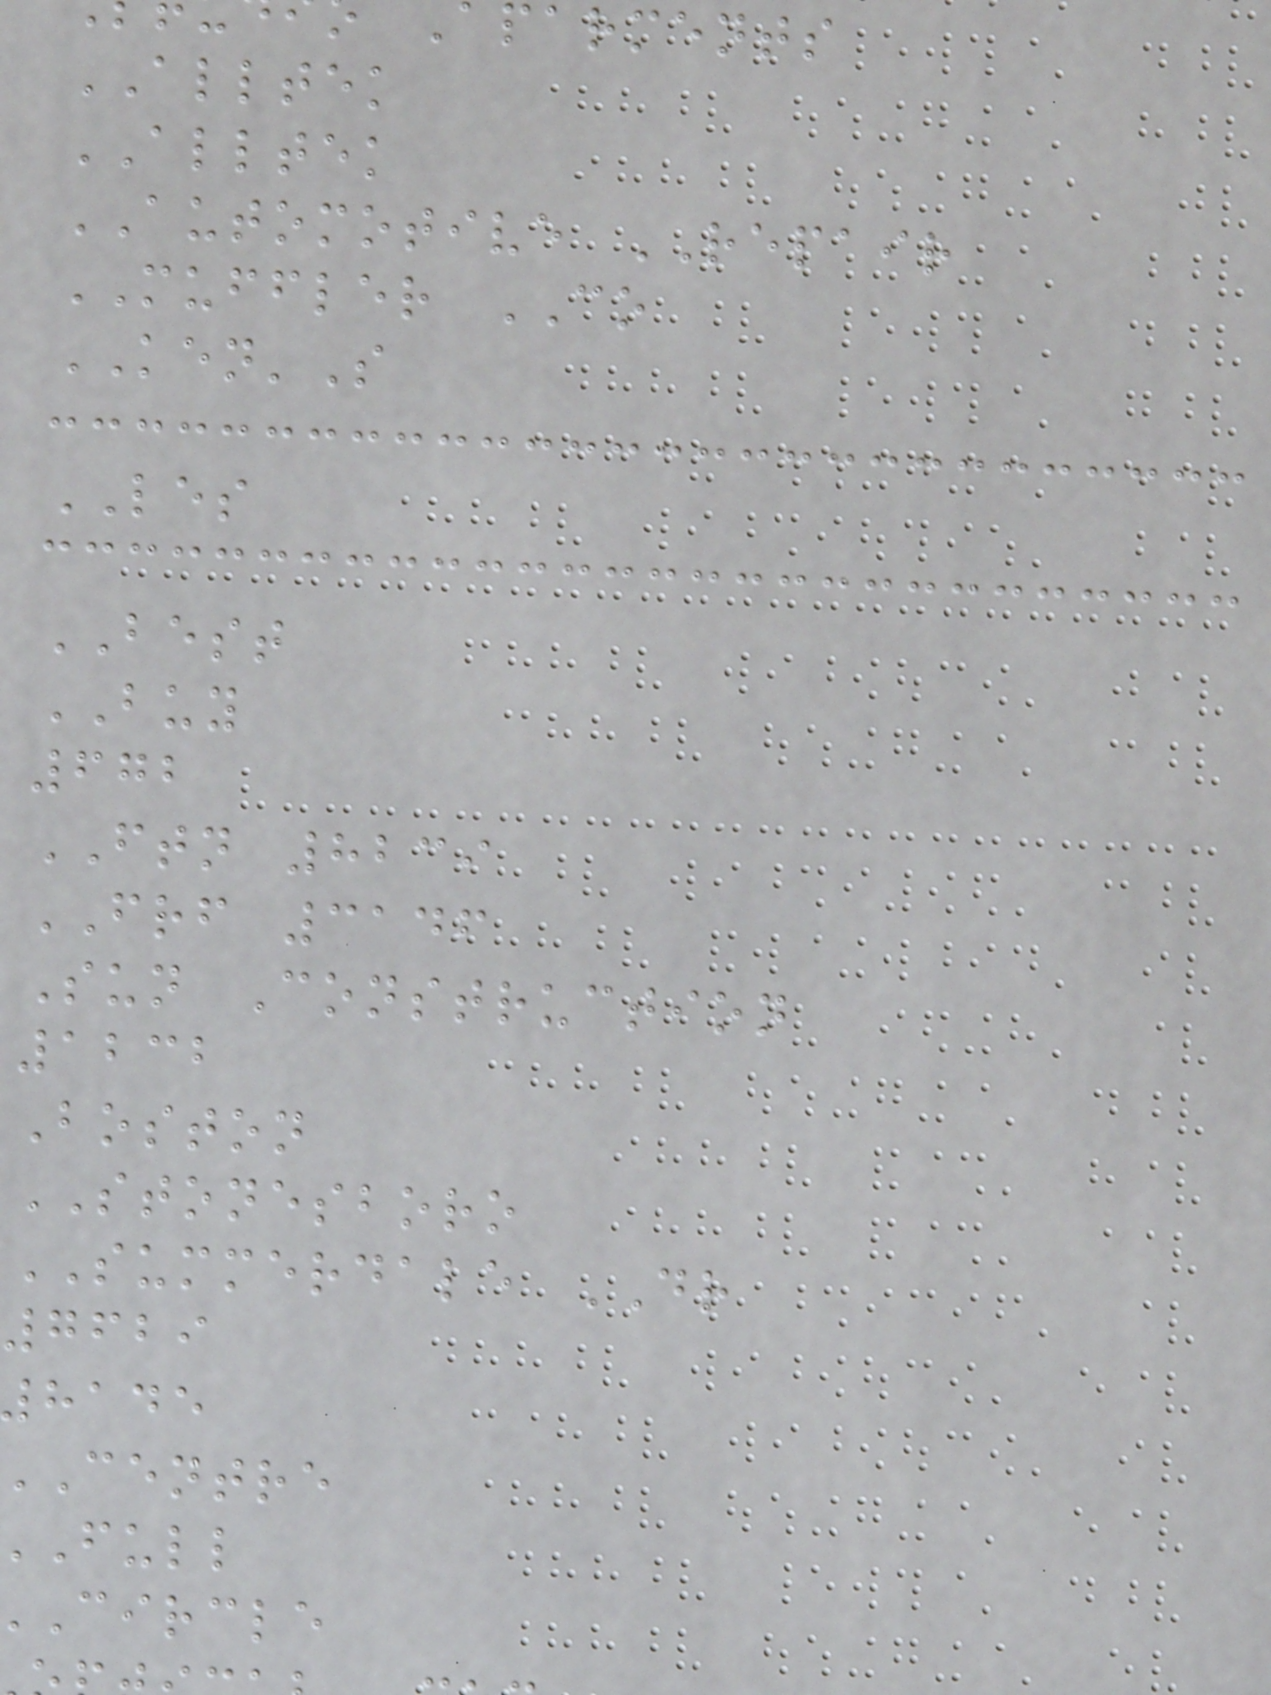parments
ALLTEK
ALLTEK
AUTOMOTIVE REPAIR
MUFFLER CO
KEN'S
LES
BEST
BUY
672
FTN 8239
FRF 3146
Sun Construction
1232
Boston
STONESBORO
SUMMERDALE DR
7629
hade
centre
full
circle
